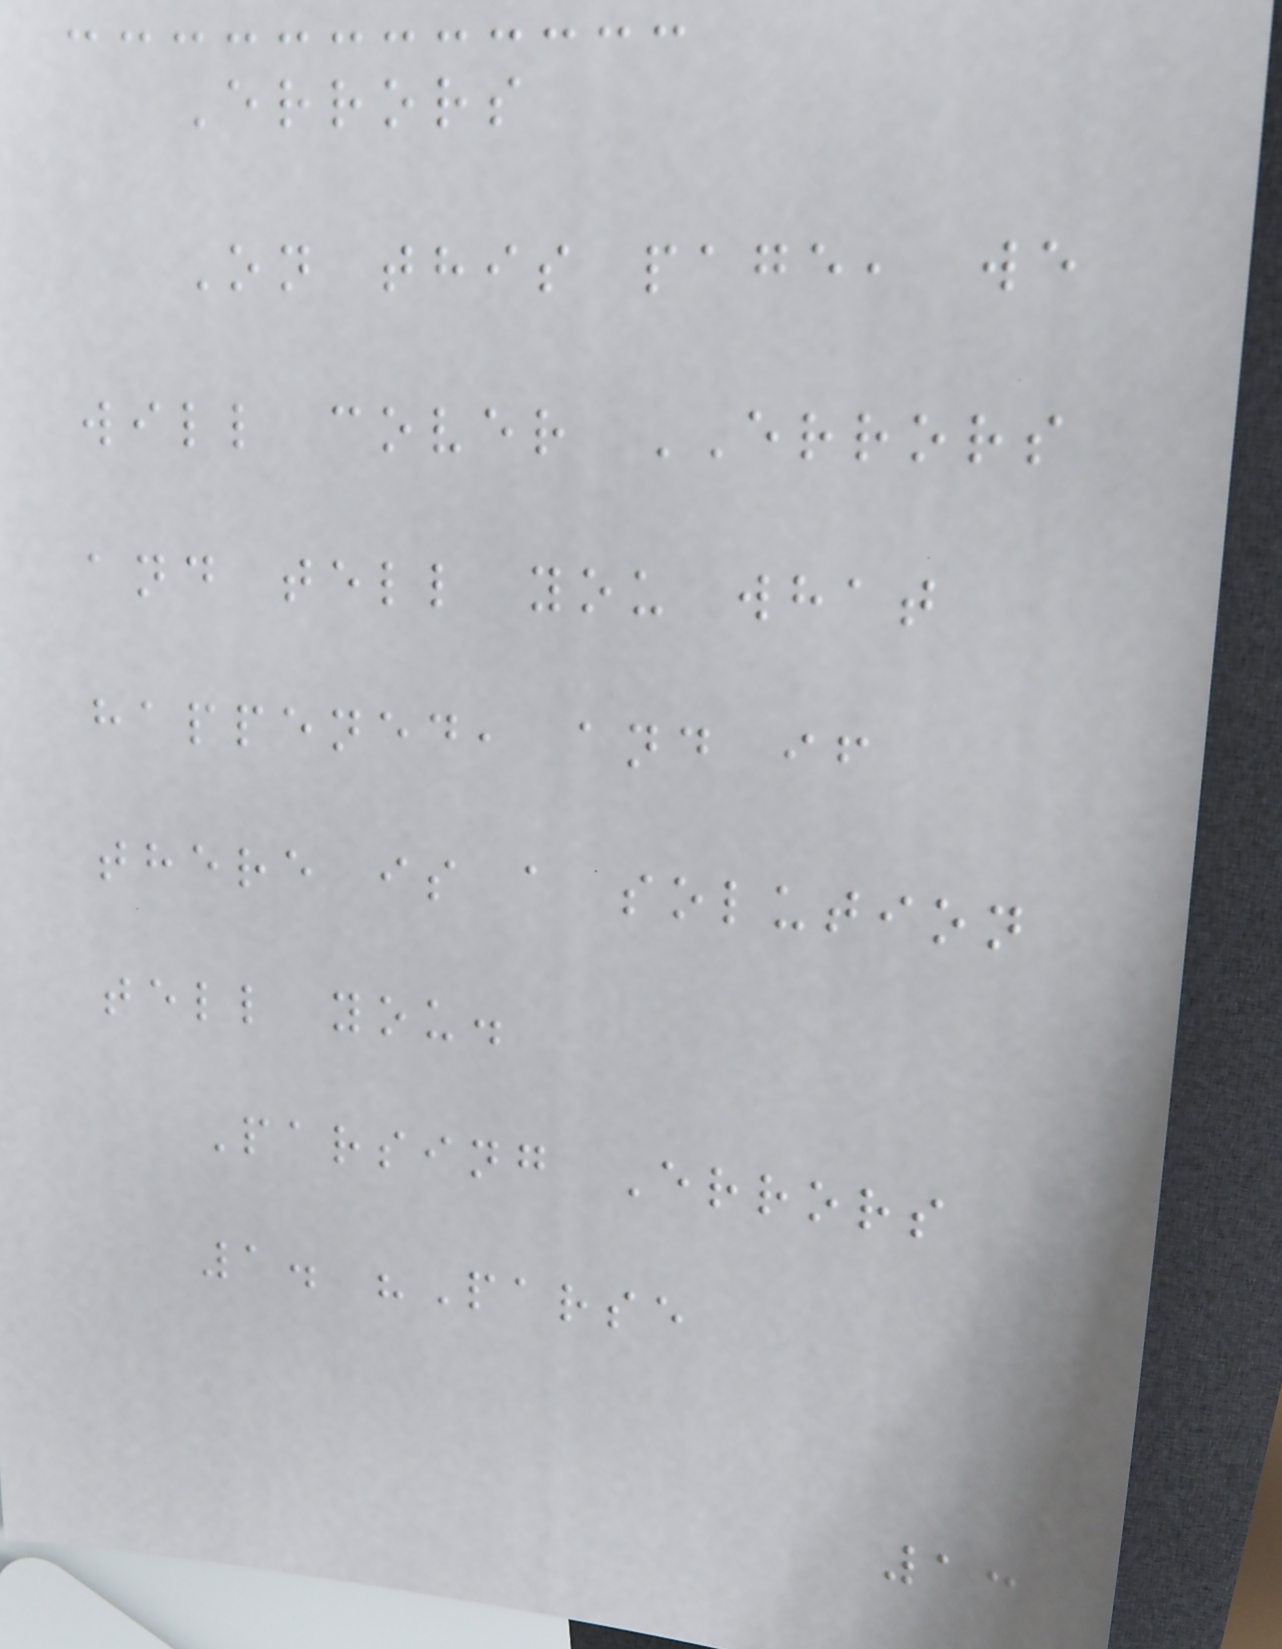Errors
On this page, we
will cover ERRORS
and tell you what
happened, and if
there is a solution
tell you.
Parsing Errors
1. "Parse
13
